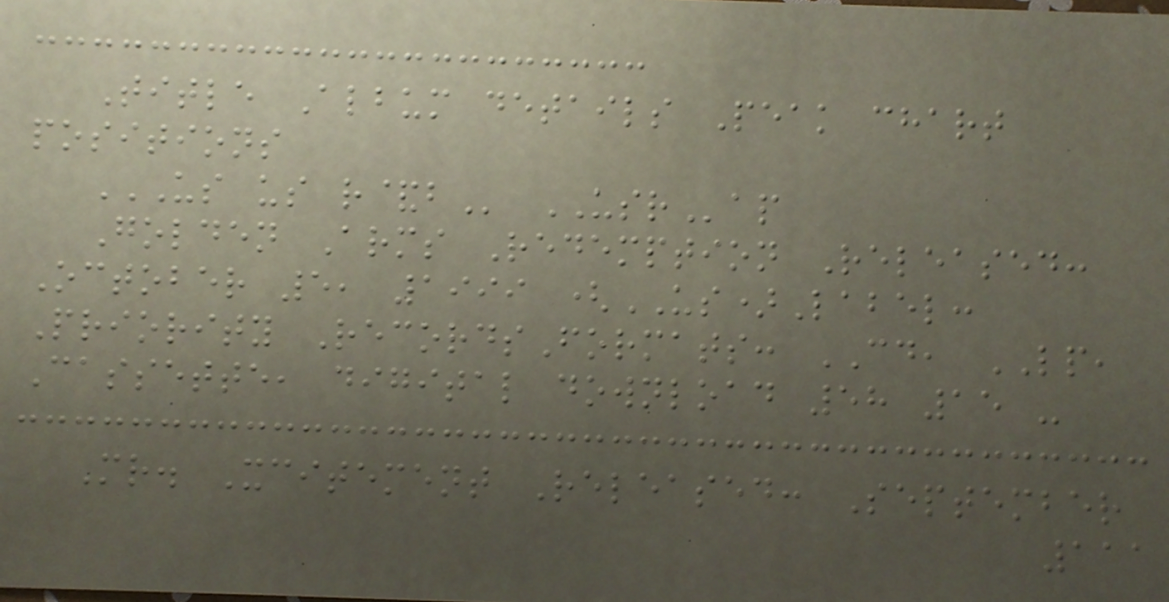Title Album details Peak chart
positions
US US R&B USRap
Golden Arms Redemption Released:
October 5, 1999 (US)Label:
Priority RecordsFormats: CD, LP,
Cassette, digital download 58 15 -
Mr. Xcitement Released: September
111
